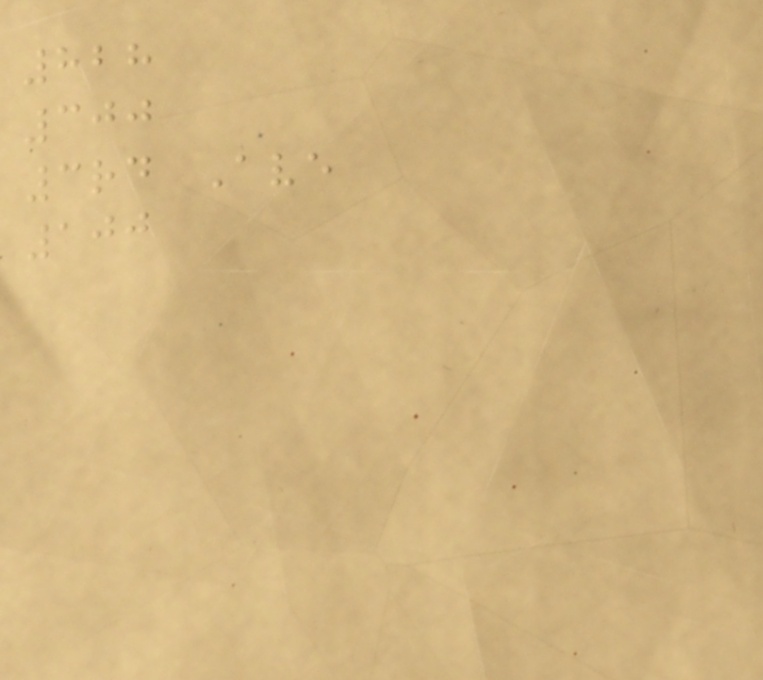828
300
3rd Ave
100
